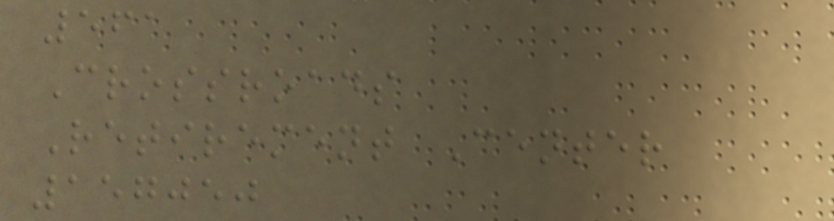561
Crossroads
Retirement Center
157050
